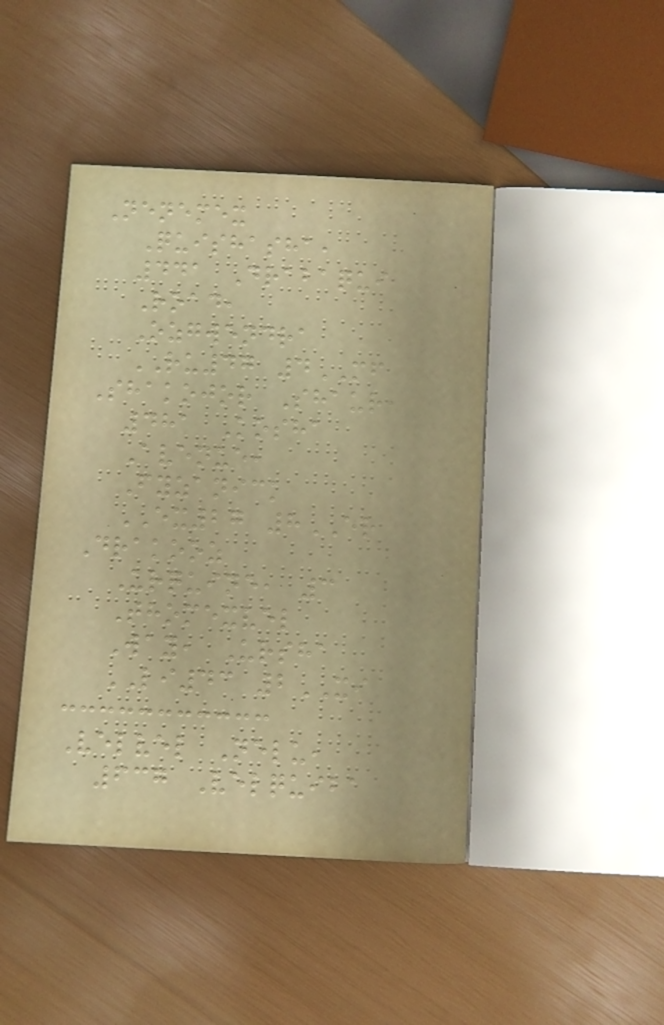Nenemex
Quishasha,
441 Drabaqui
Road,
Ozgwendra
RU47 4MF
Shakojor Shaur,
481 Kosha
Avenue,
Fyzanick
EX27 8ER
Drakooz
Urquine, 3
Thomexvel
Way, Ursha
LI43 2XI
Velvel Nelu,
637 Velquiba
